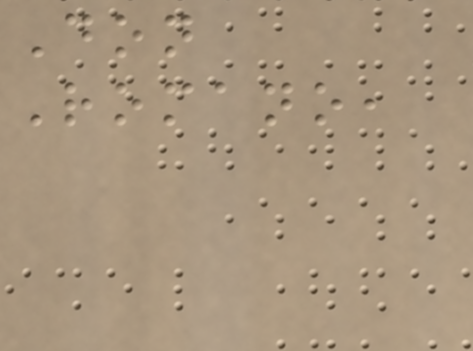Don
Romano,
